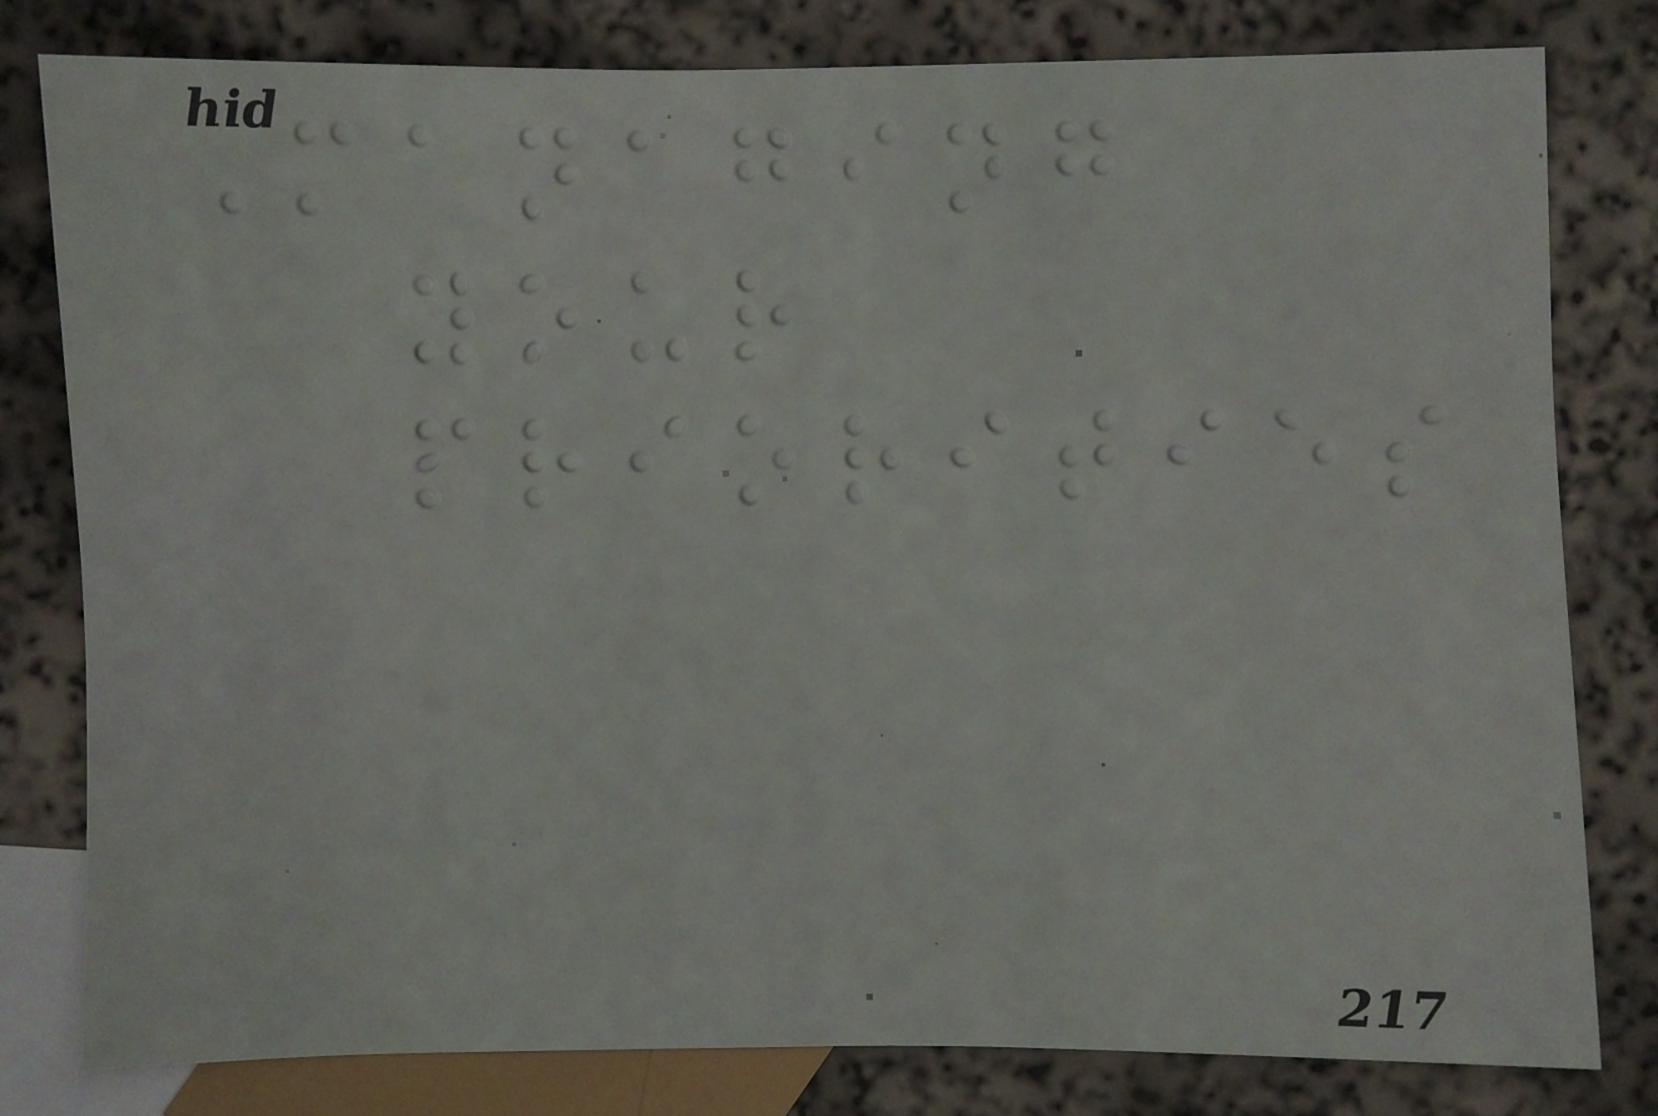Managing
your
priorities
